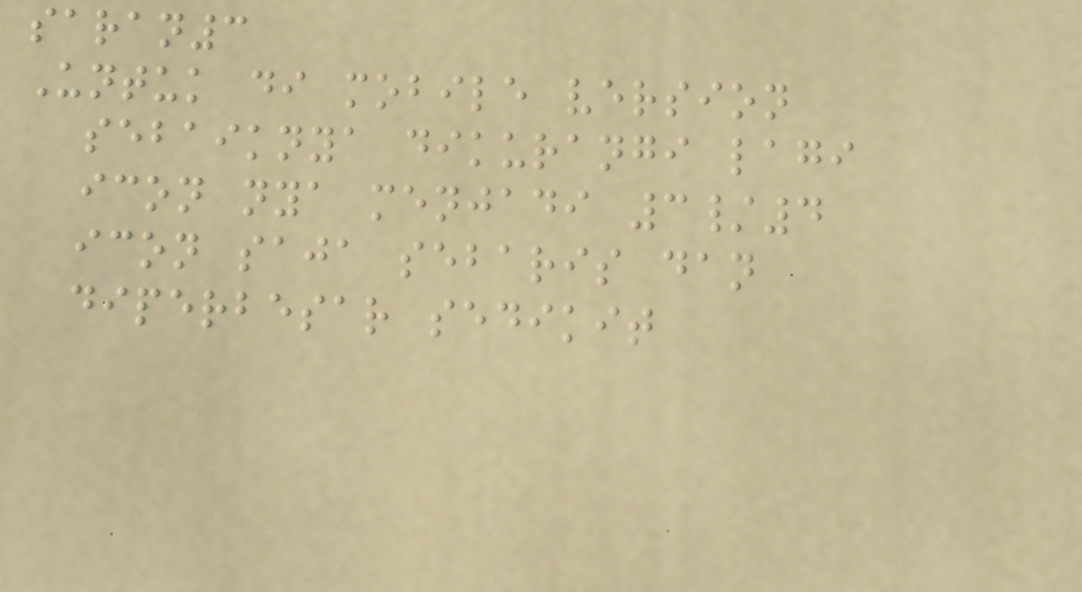saran3
Untuk di mobile version
sebaiknya dikurangi lagi
icon nya menjadi 3/4
icon saja sebaris dan
diperbesar sedikit
